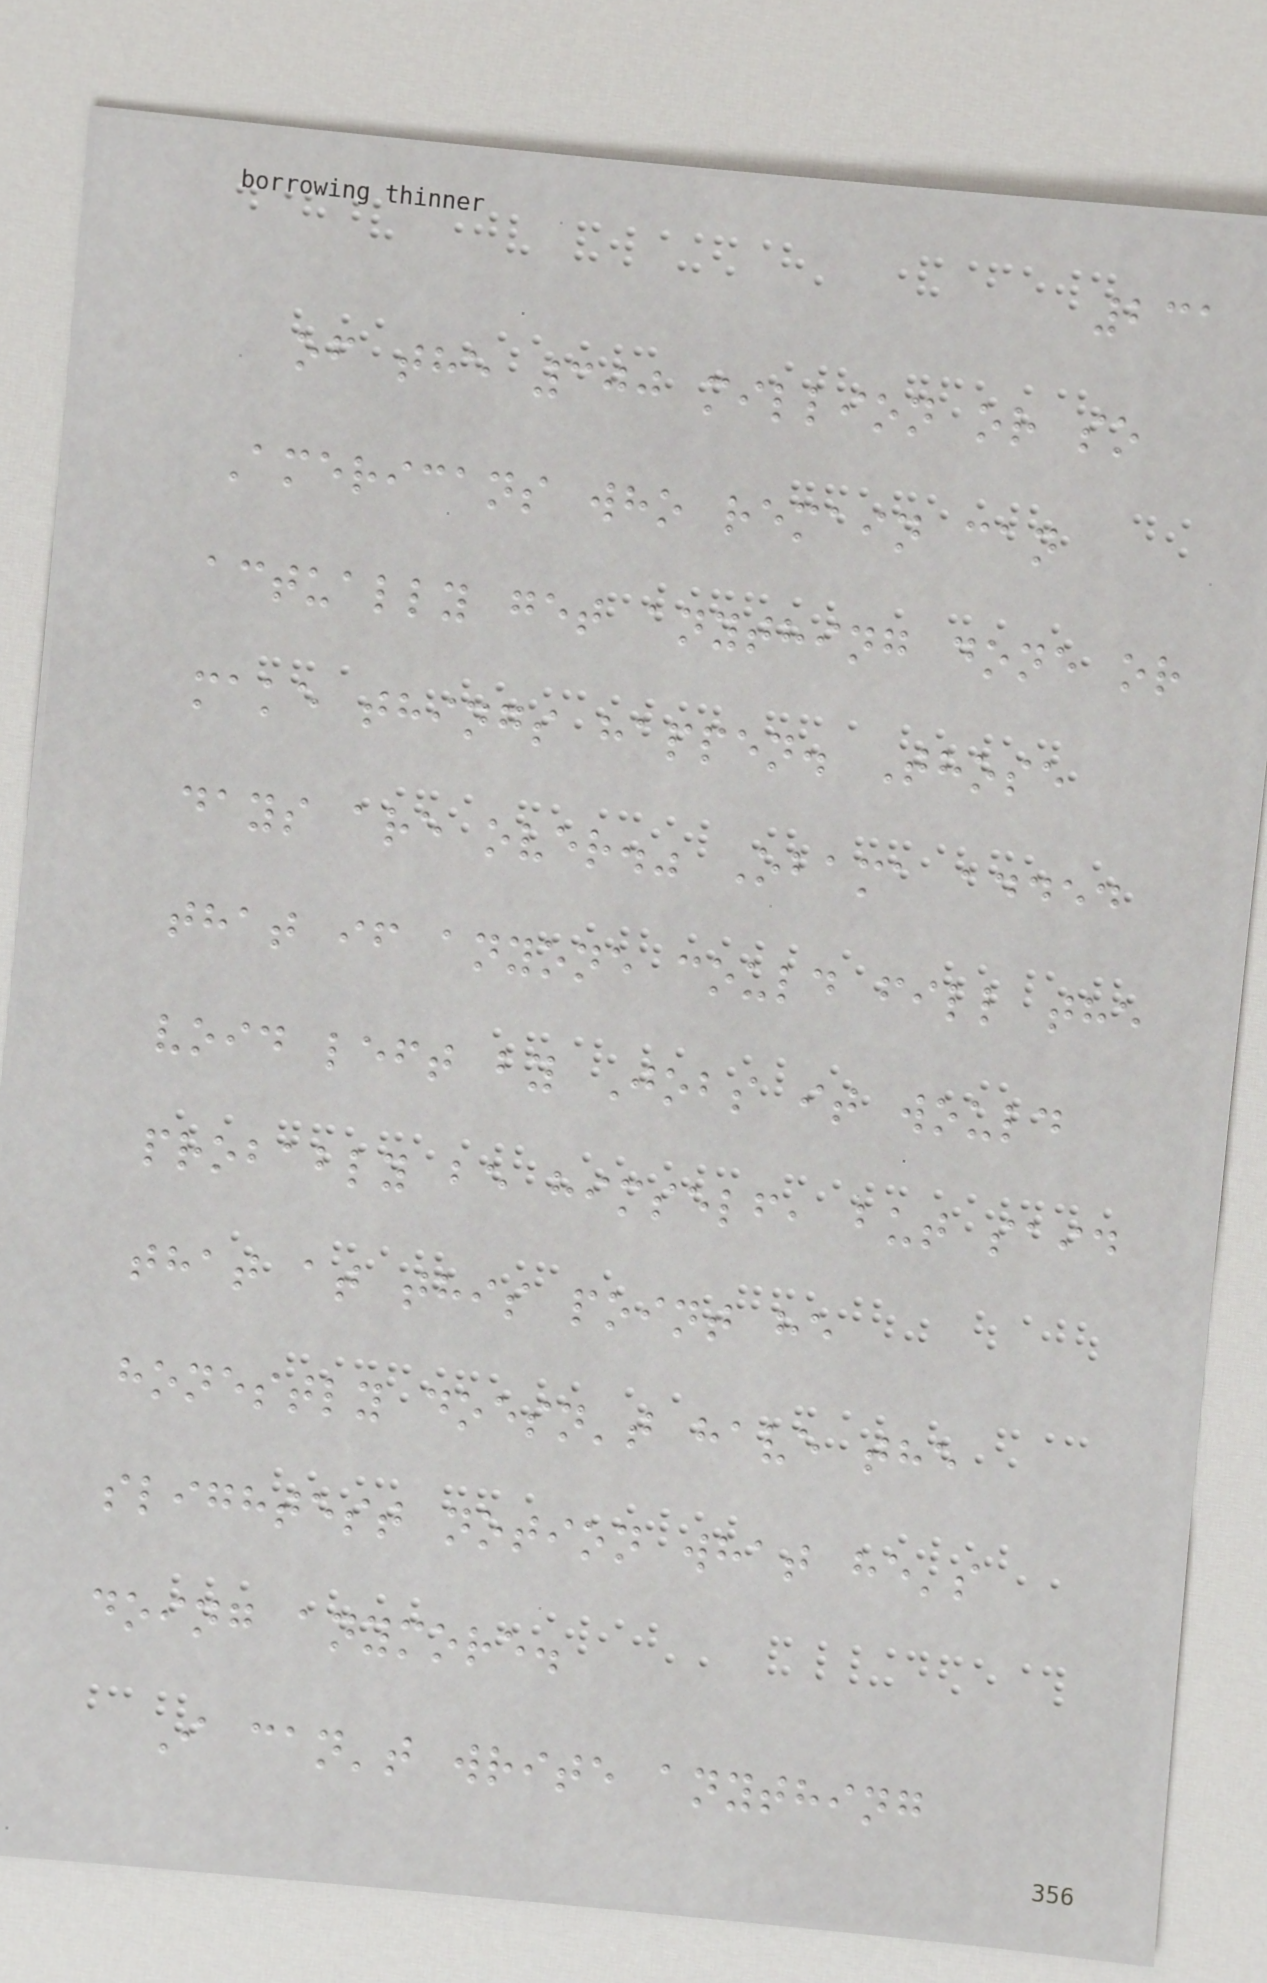231
of the 300 million or so
Americans who remain can
actually get anything done or
make things happen. Those
days are over." Obama added
that if anyone could fill the
void left by Jobs it would
probably be himself, but said
that at this point he
honestly doesn't have the
slightest notion what he's
doing anymore.
I can't write anything
